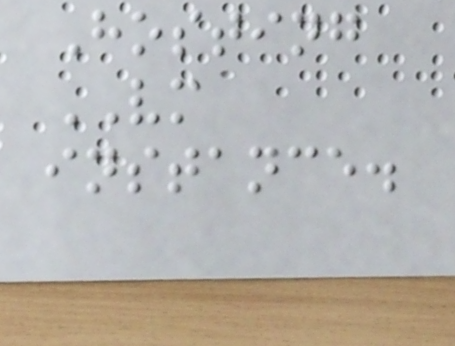Hosting
VM
instance.
